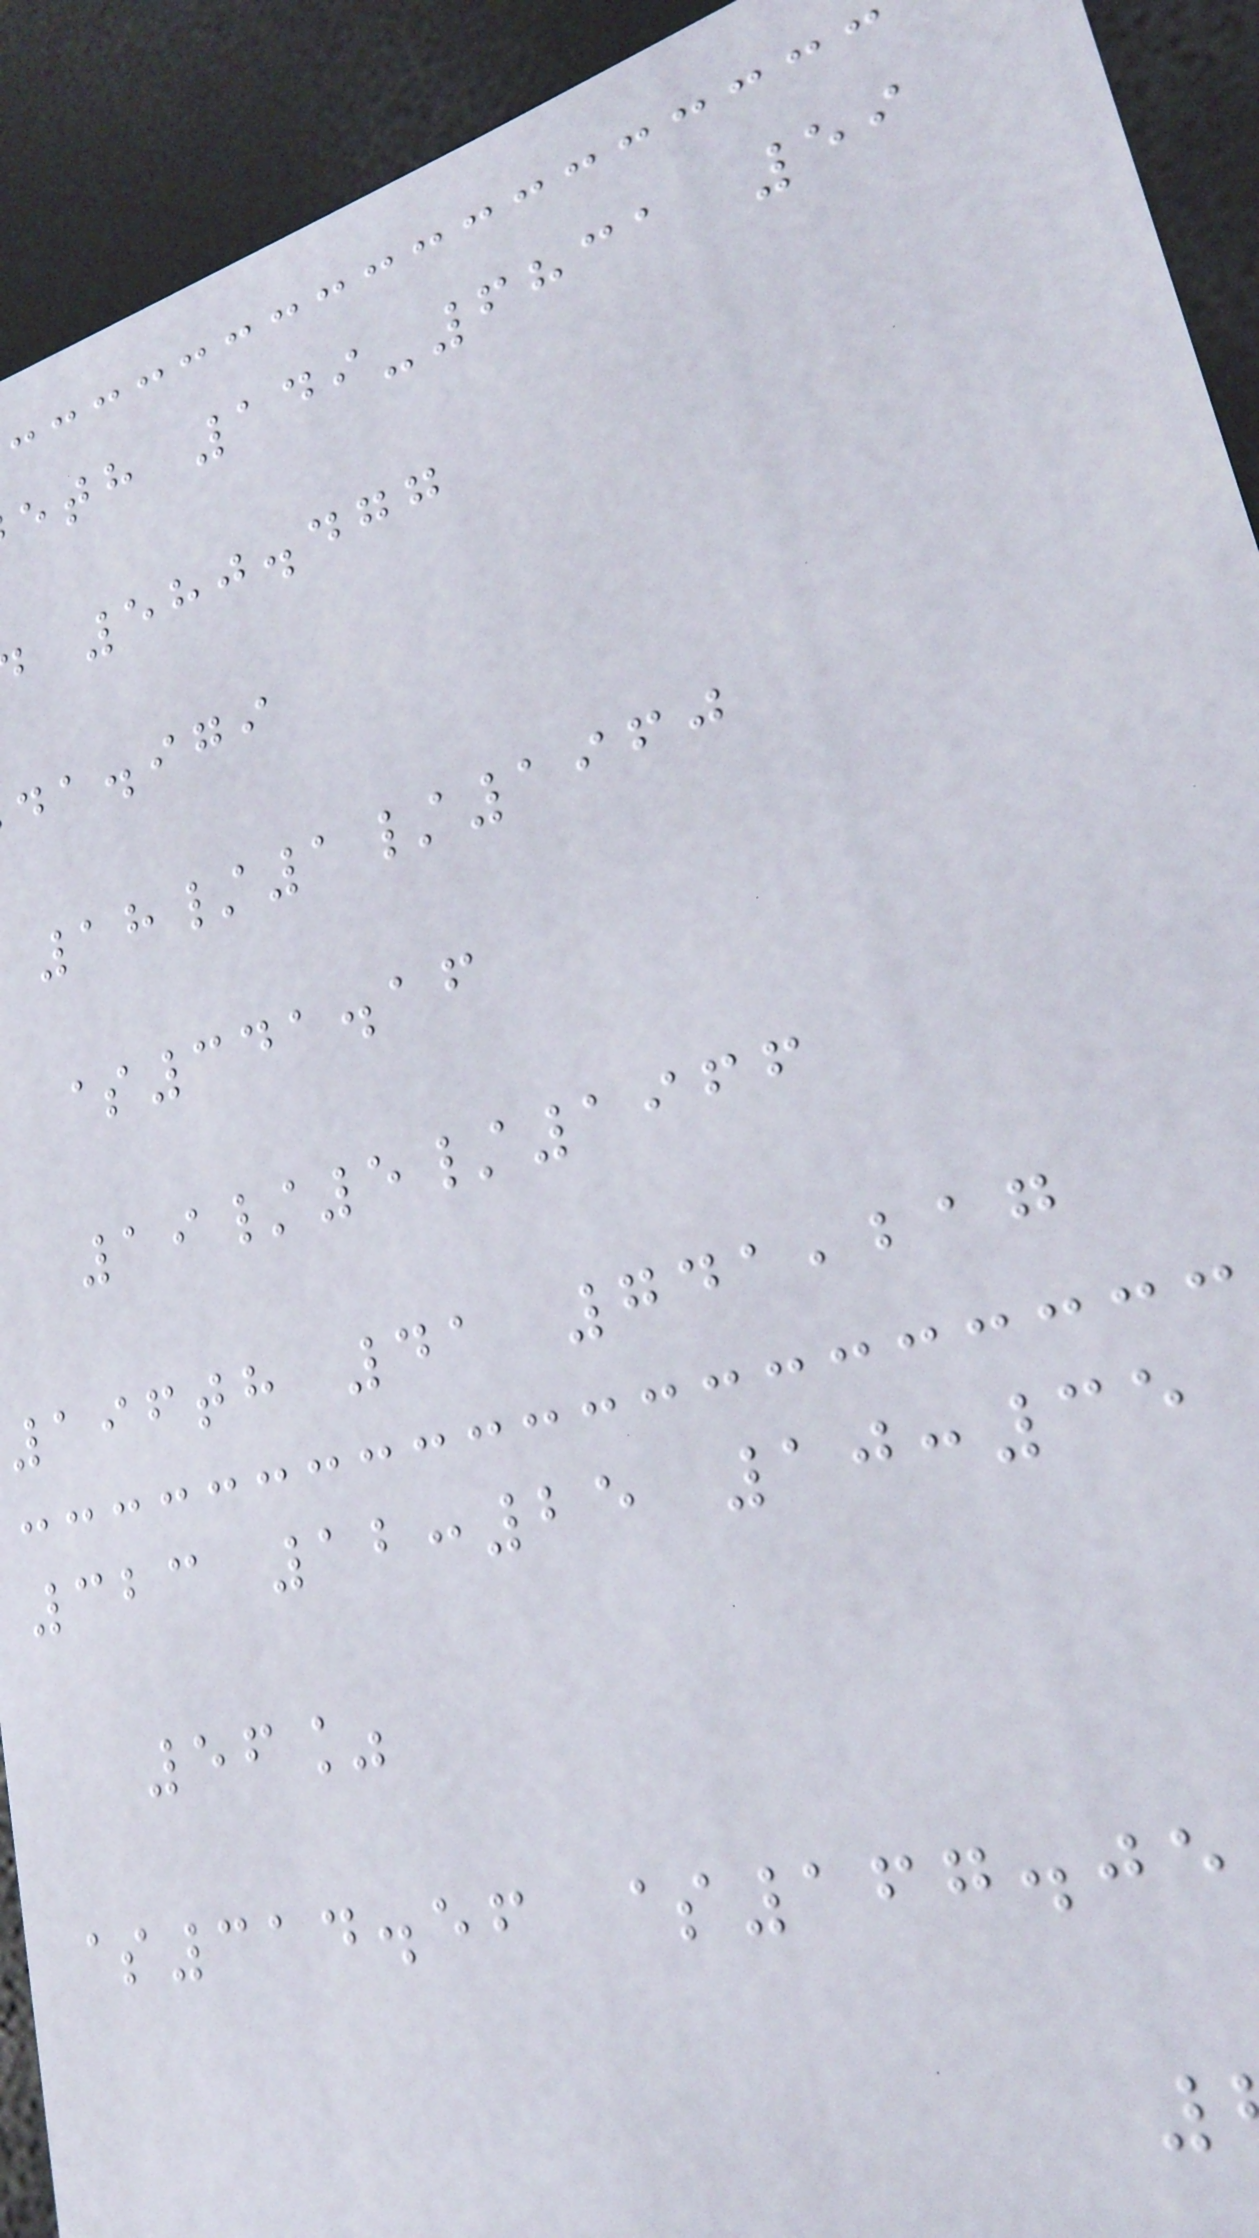eth 149-6831 59
580.477
da.igi
18/1/1960
$341.16
19/5/1966
196th 41 741,217
323 12:25 10:35
56%
$314.56 $167.05
